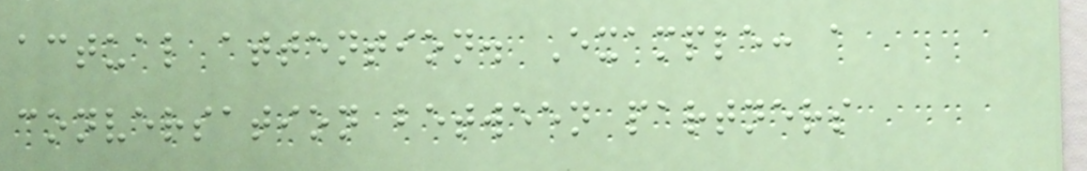actual attention. Example: a
conversation between partners
